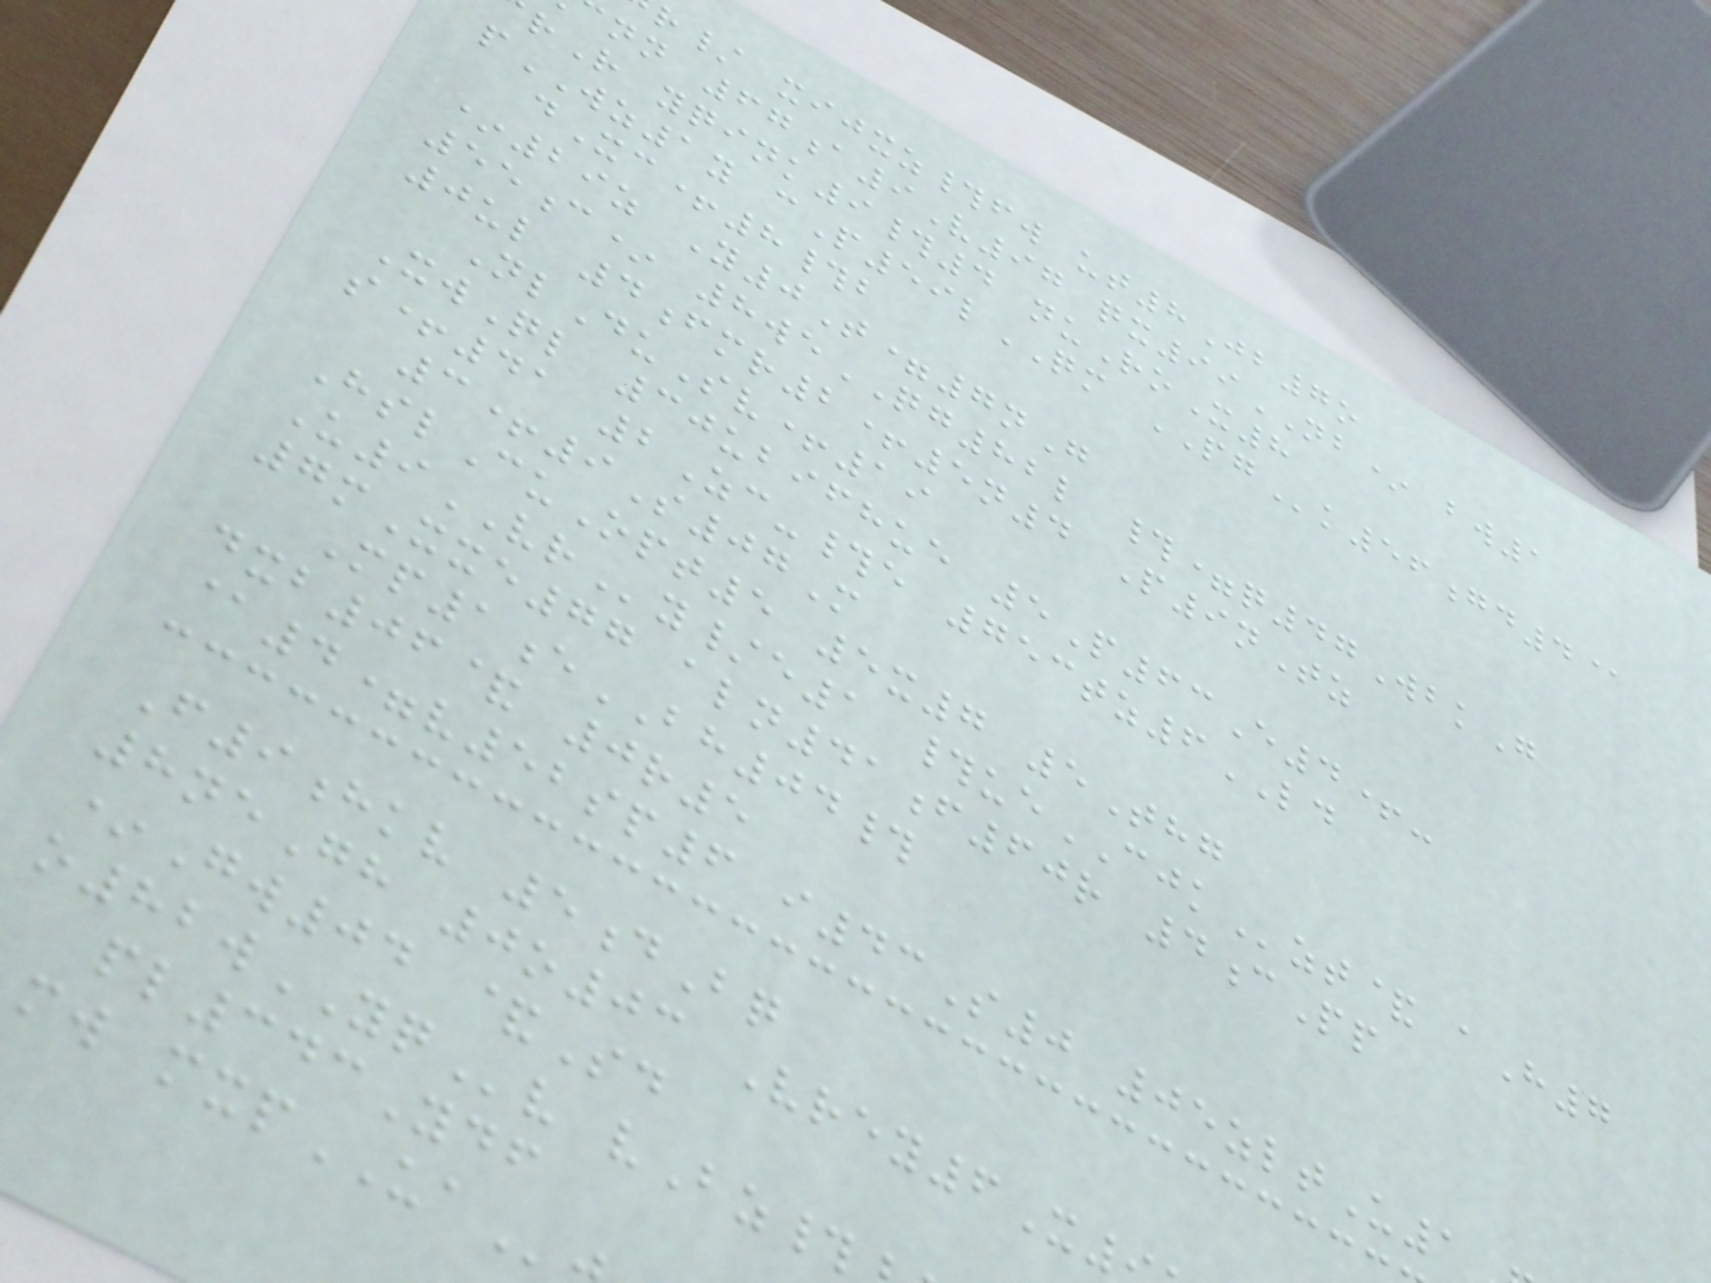r/ xijxz#fw ut8Jb7o
nn 67a9V97 qx99NB* bw1
rR yqink9#4 nuRoX8
pWZ1y cP59lQM PGk56gd4@
dXc+8#b
*29z Y0T=7nG
55c* 8weQG82l #=q47WbkG
0ul 4fmr2+5n4 P9nTz
NlDuSv+19
XwQl 30ubifhue 5P63E4+-
s+41 2Zc-#e 753tz6LD
3+9S07M
HslCuOpt5 5x7 5Thg
U9VRy/e1 #ueCJKzt& aH7
7mXxe77 aln41f60r 4cPp
Mp1eBH04#
dxb06& 0r5
@4=v52sp6 i43S0 05zltU1
F9hkv 5dBq
8neGh 0o03 Vrey6X
*Gw04 &Sd
o82wYQv vBz#
pl343Ydf
mw mxpUA
